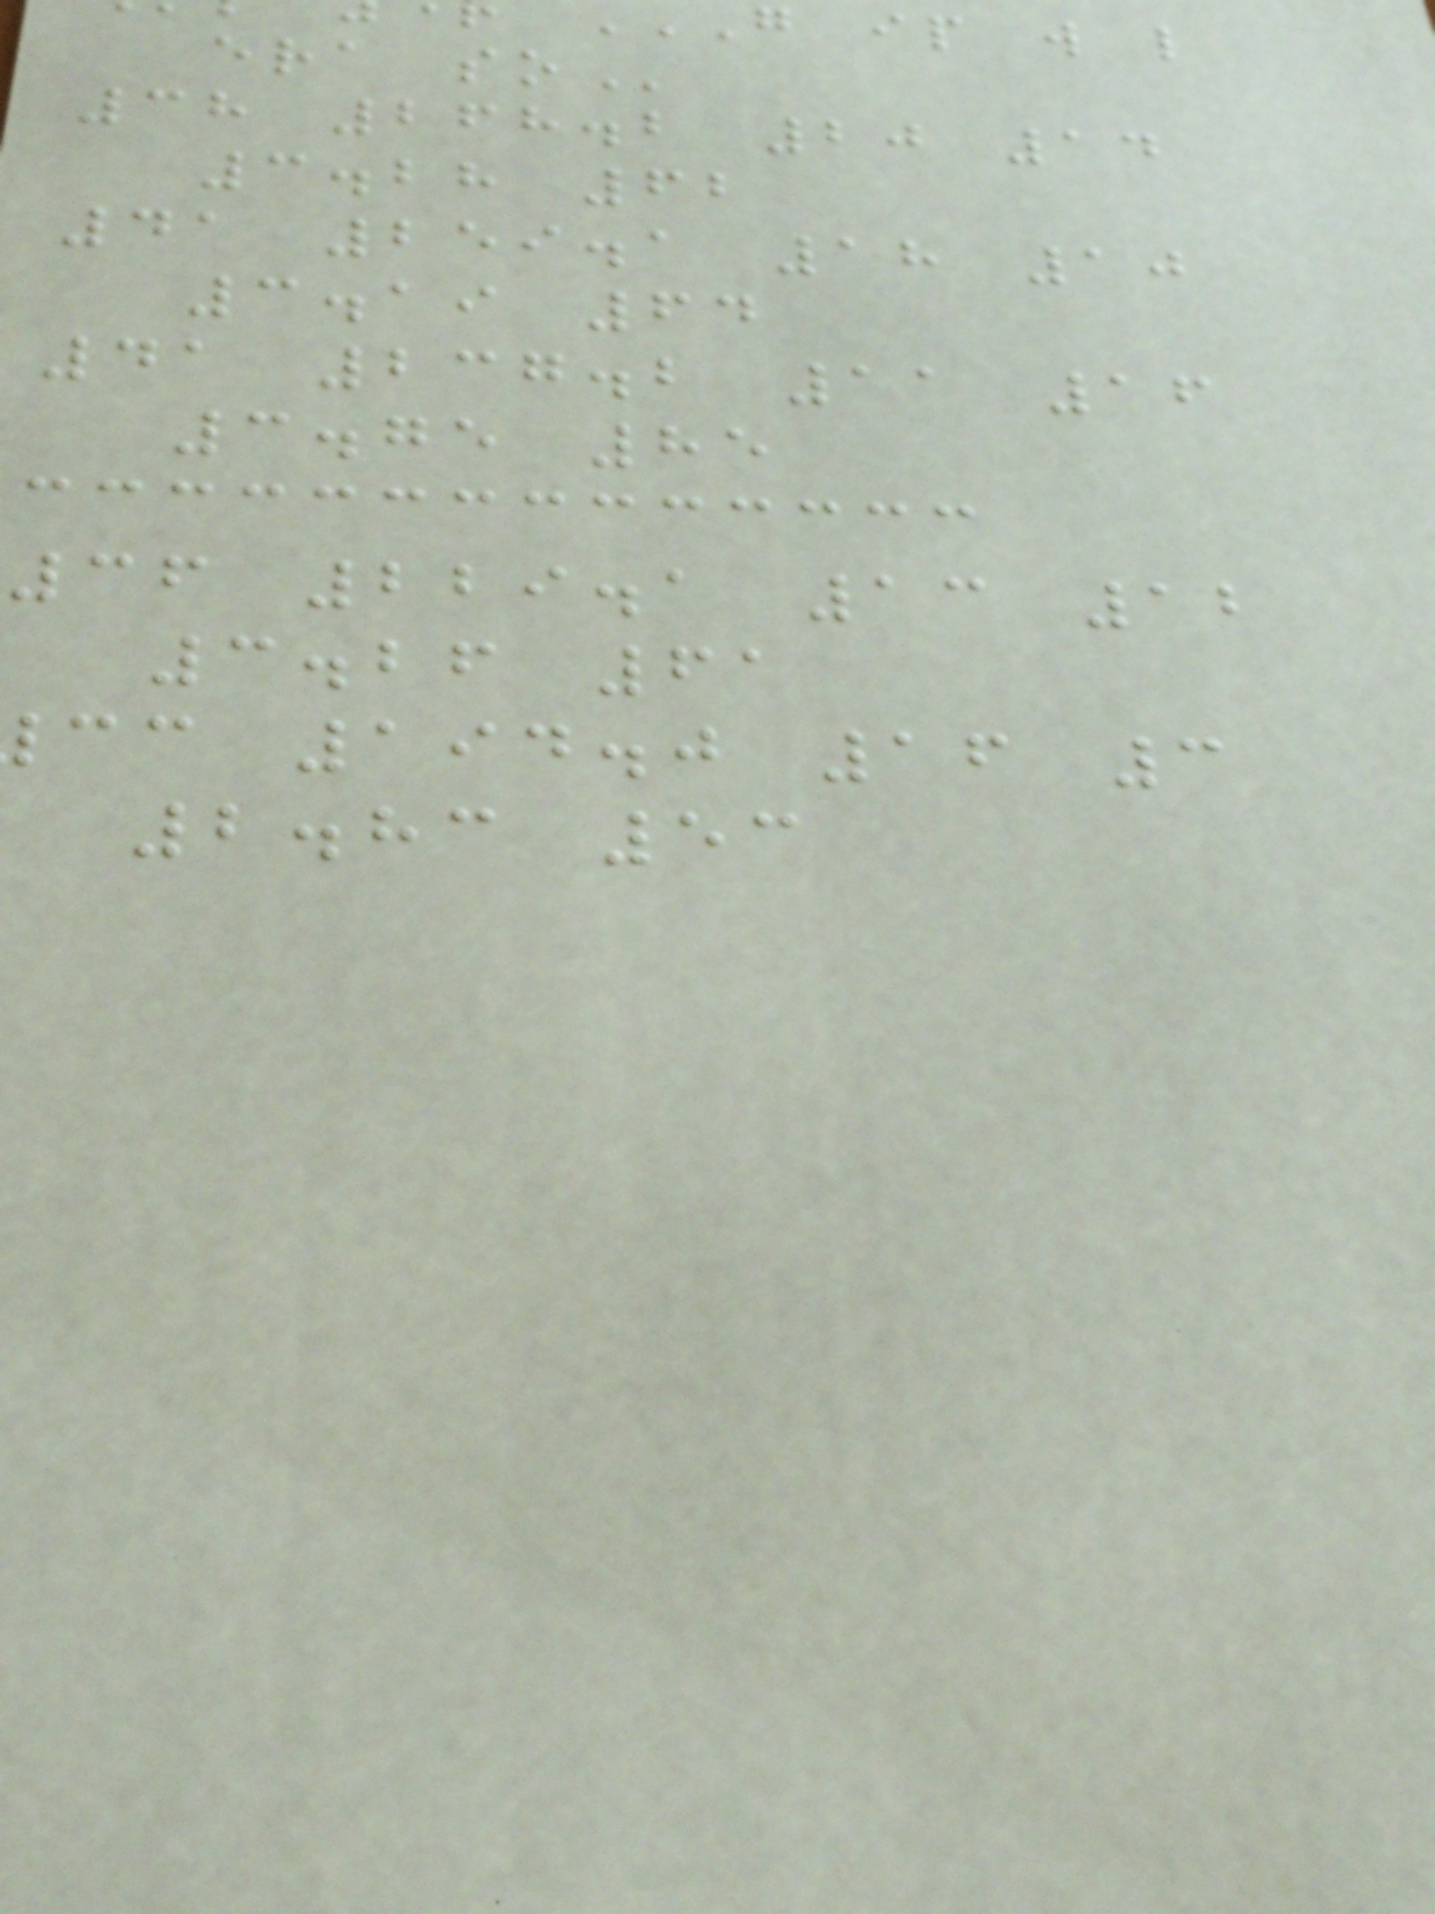G ip w l
38 268.2 20 14
3.28 62
41 259.1 18 10
3.19 64
41 237.2 11 16
3.75 85
36 229.1 13 12
3.26 61
cc 194.0 16 3
2.83 53
